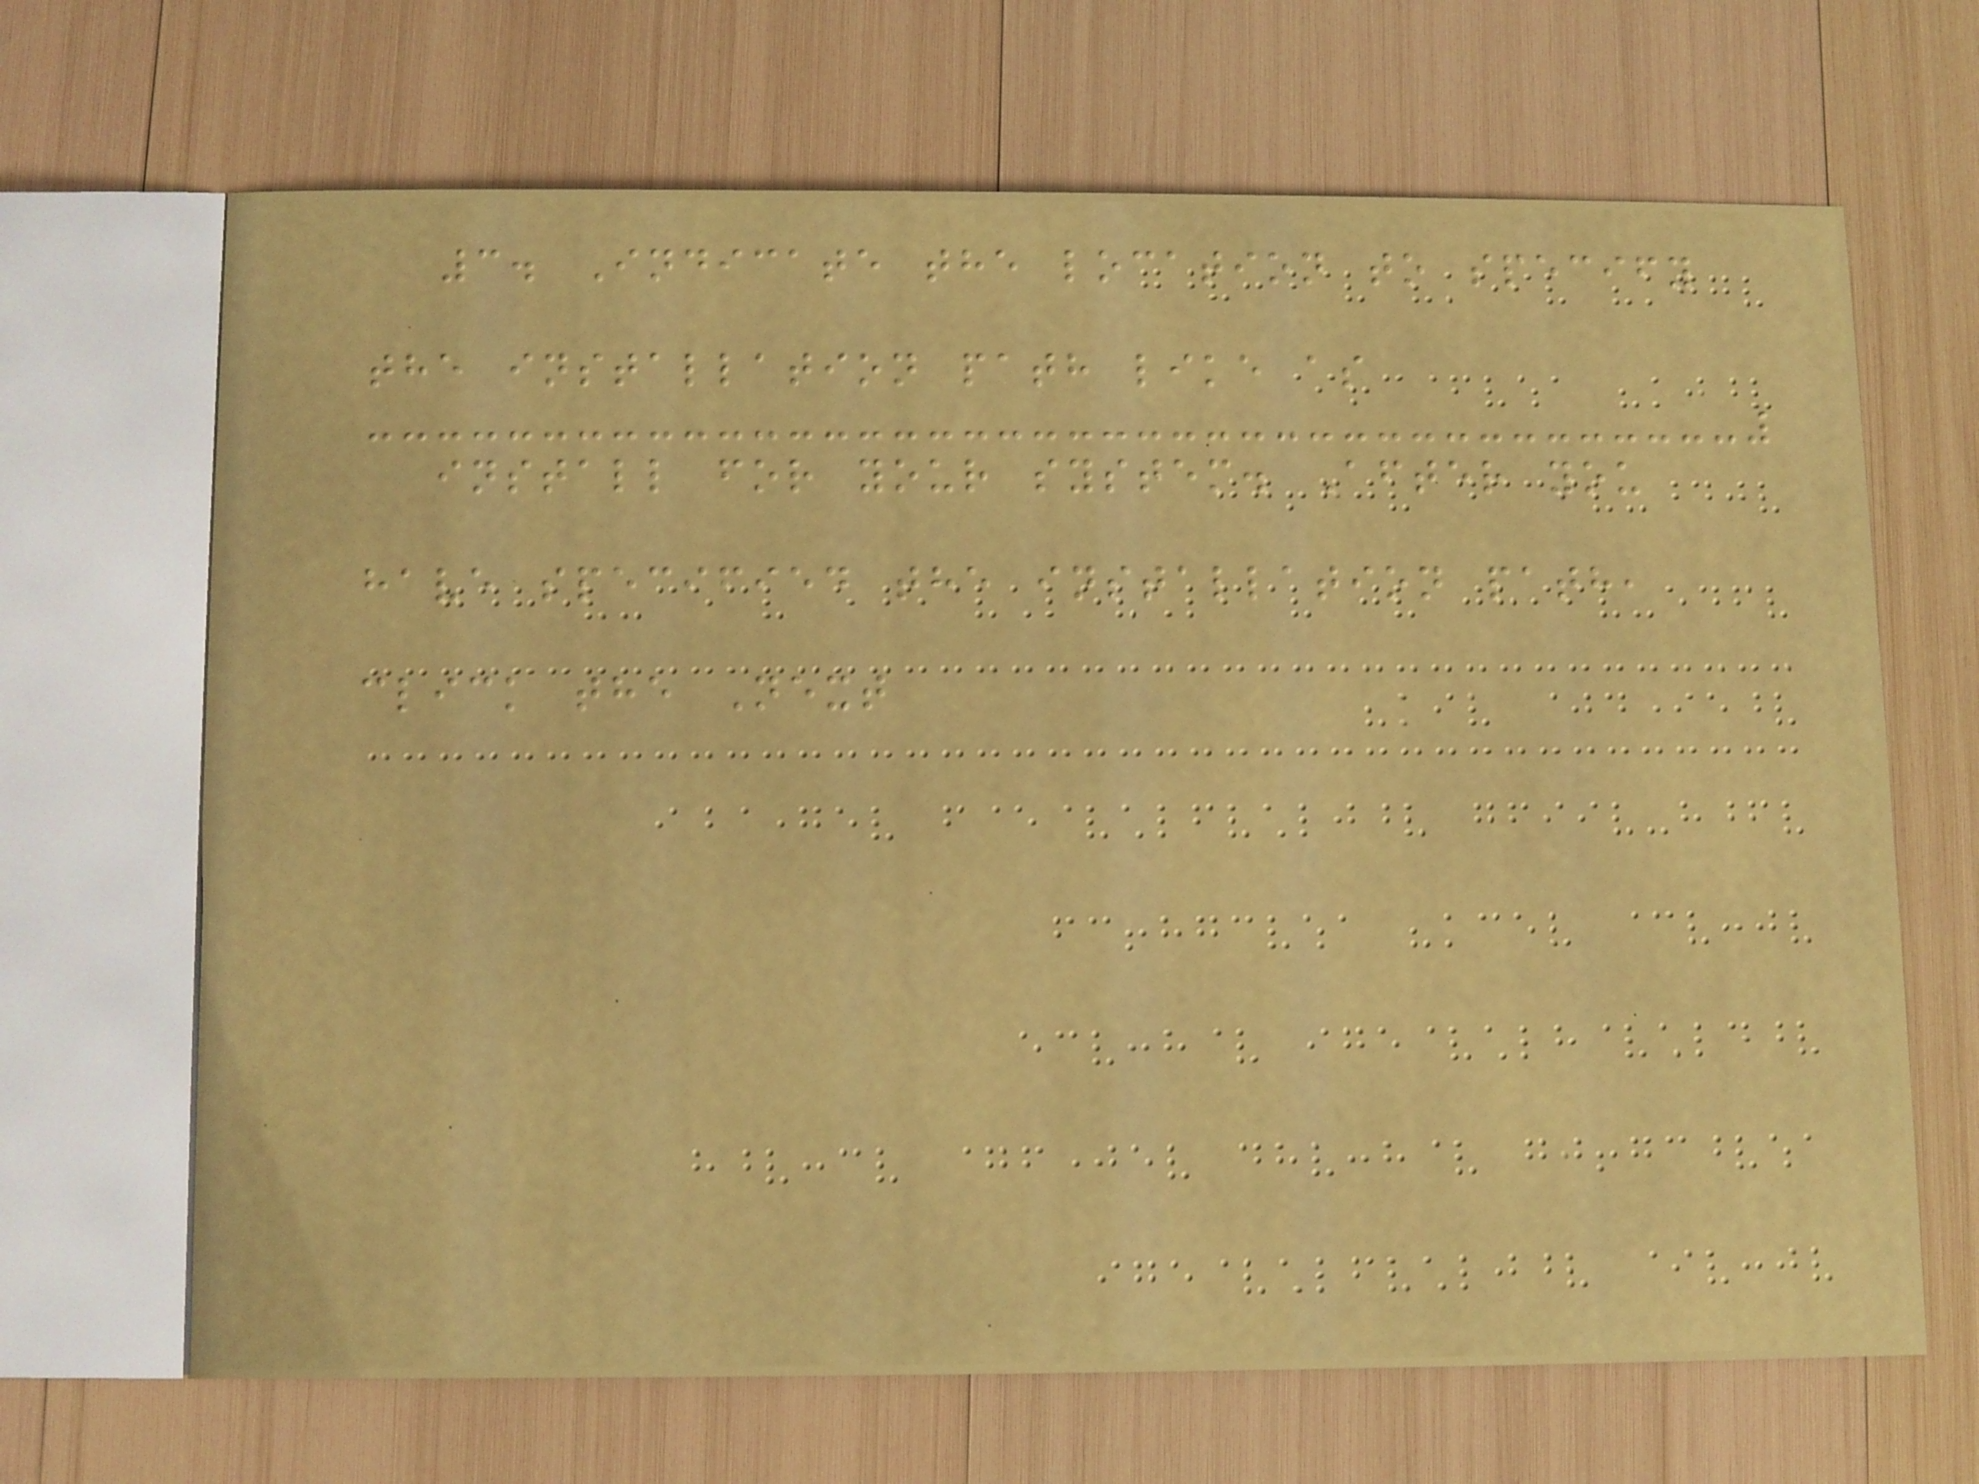3. Indicate the location to specify
the installation path like as
install for your system. After you
have specified the installation path,
click the Next
